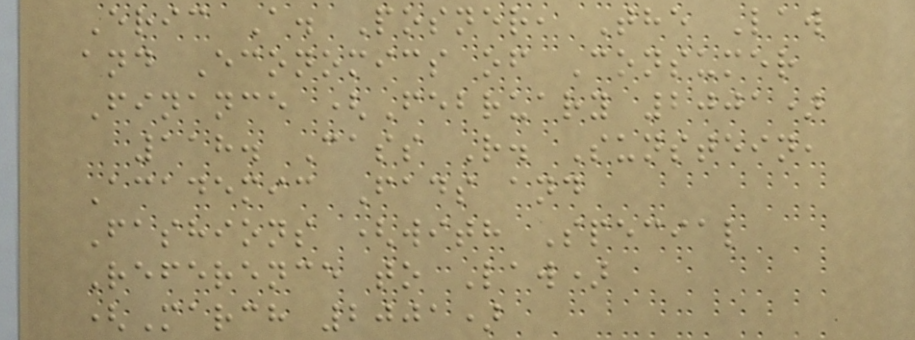Eric A. Posner, The Law
and Economics of Consumer
Finance (February 2001)
118. Cass R. Sunstein,
Academic Fads and
Fashions (with Special
Reference to Law)
(March 2001)
